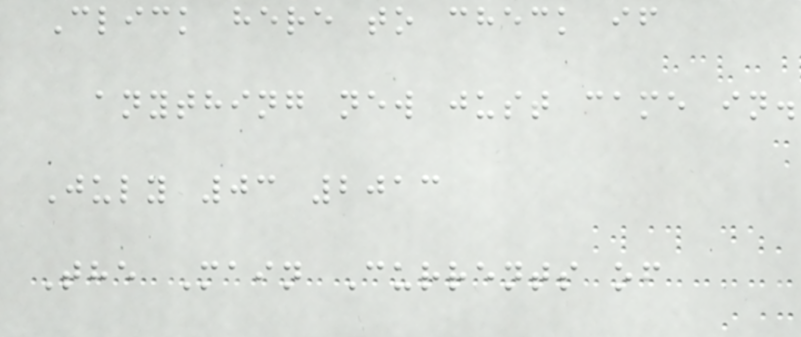Click here to check if
anything new just came in.
July 03 2013
The Main Currents of
